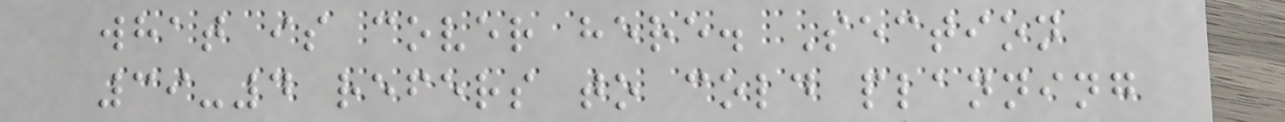what is cover here. Section
39-4 refers to cold planning
